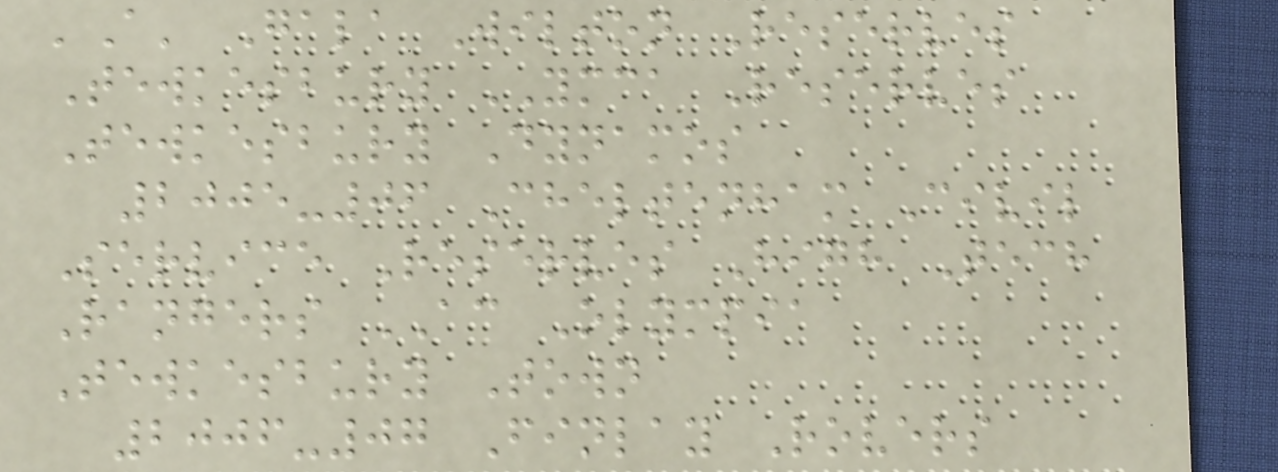'A' Gala Wilton Reserves
Tewkesbury YMCA Reserves
Tewkesbury Dynamos
2005-06 Cheltenham Civil
Service Reserves High Tech
Rangers AC Olympia
Tewkesbury Town
2006-07 Finlay Rovers
